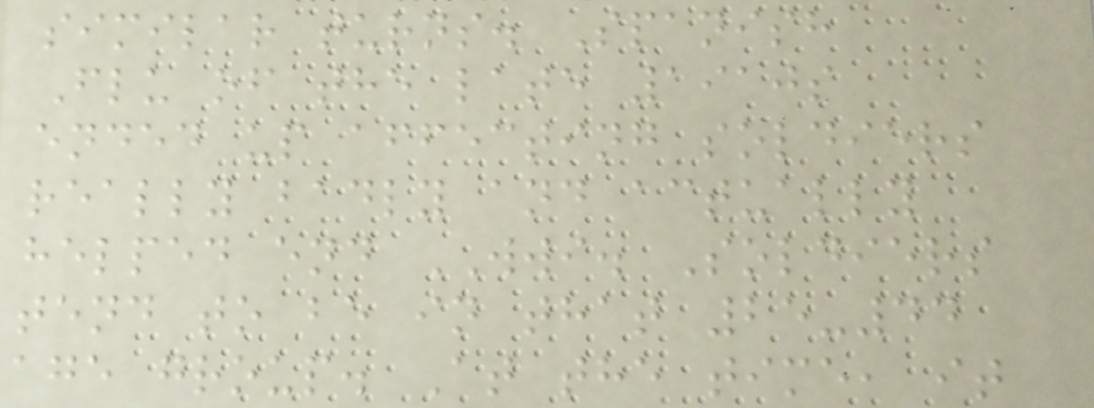similar turns. Spanish
Flu of the late 1910s
ended up affecting soldiers
really badly and actually
helped end WWI. Soldiers
tend to be in that 25-44
age group. At the time, it
